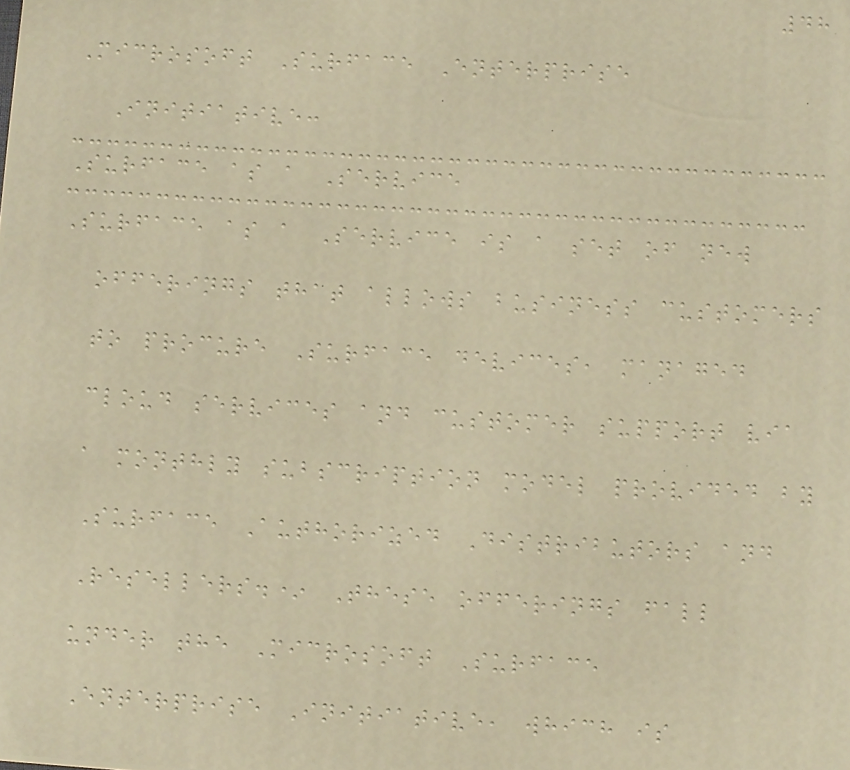48
Microsoft Surface Enterprise
Initiative:
Surface as a Service
Surface as a Service is a set of new
offerings that allows business customers
to procure Surface devices, managed
cloud services and customer support via
a monthly subscription model provided by
Surface Authorized Distributors and
Resellers.* These offerings fall
under the Microsoft Surface
Enterprise Initiative, which is
